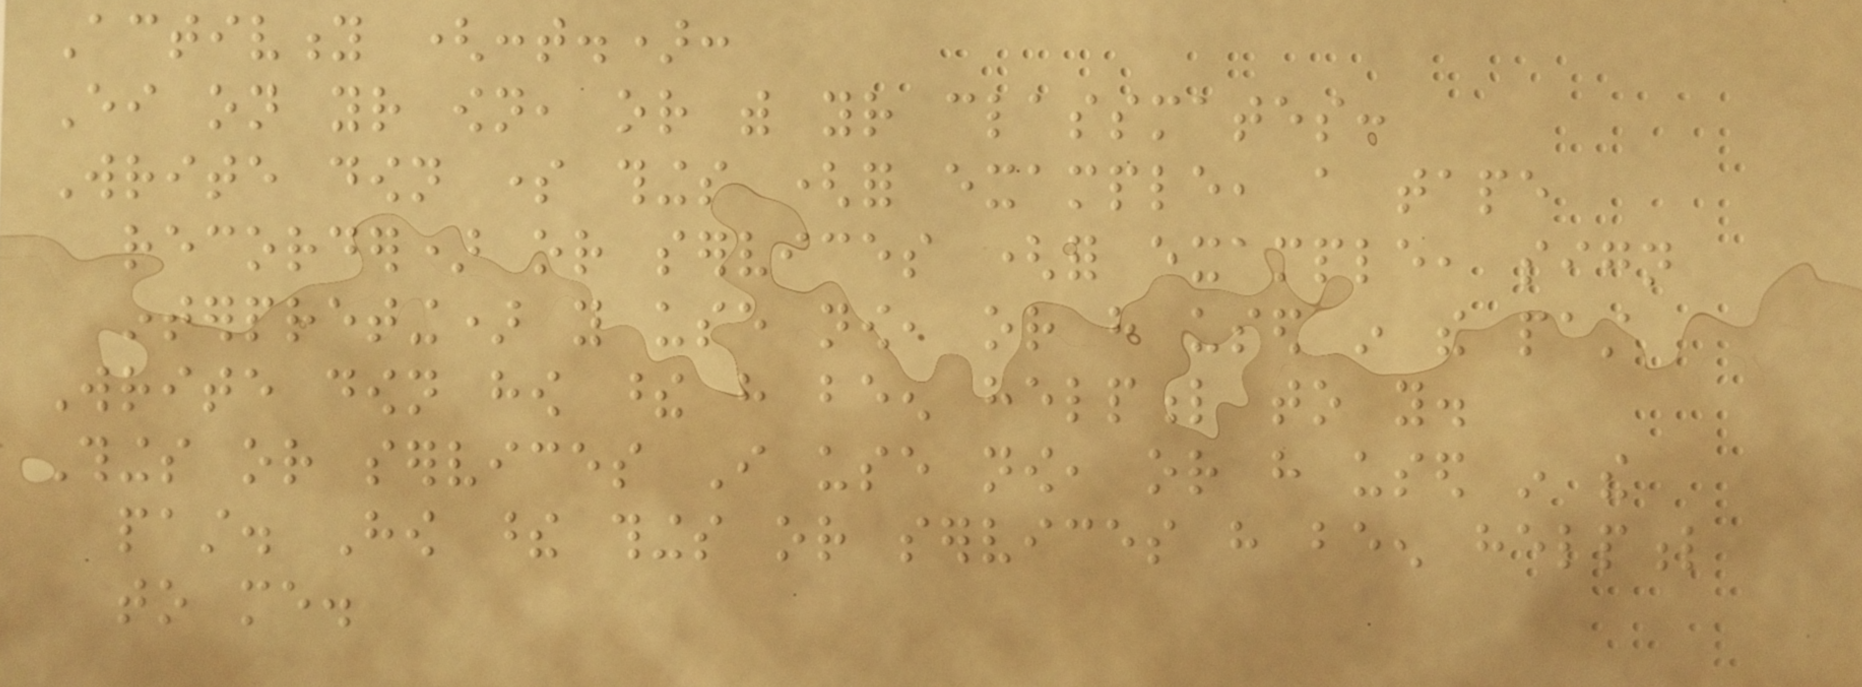Activity (cont.):
Either on your own, or with your classmates:
Write down some things (for example, a tape
recorder) or services (for example, sign
interpreting) you use now, or have used in the past
Write down how these have been helpful to you.
Things or services I use now, or have used in the
past. How these things or services have been helpful
to me.
